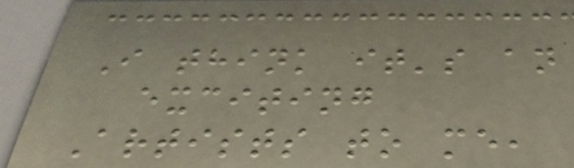I think it's an
exciting
Artists to me,
